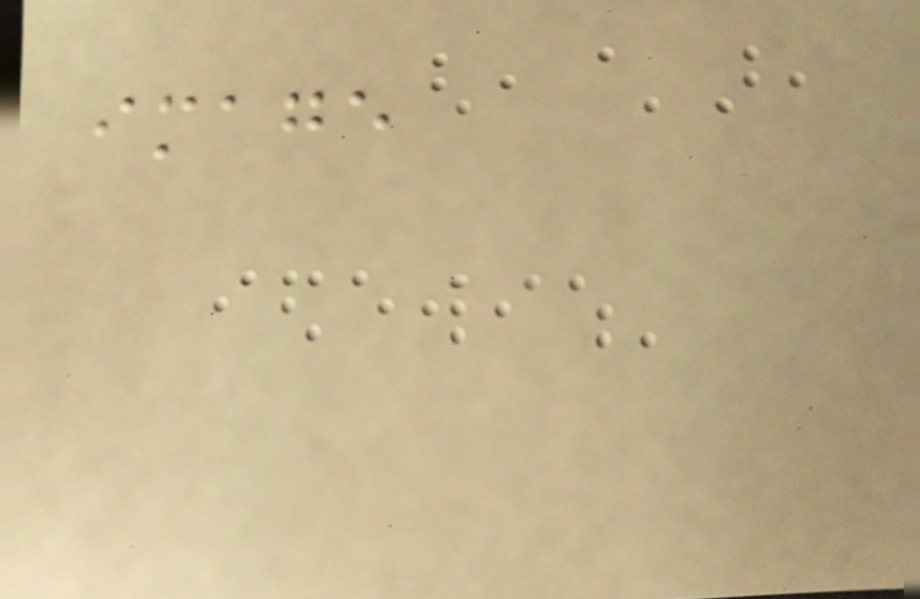image
